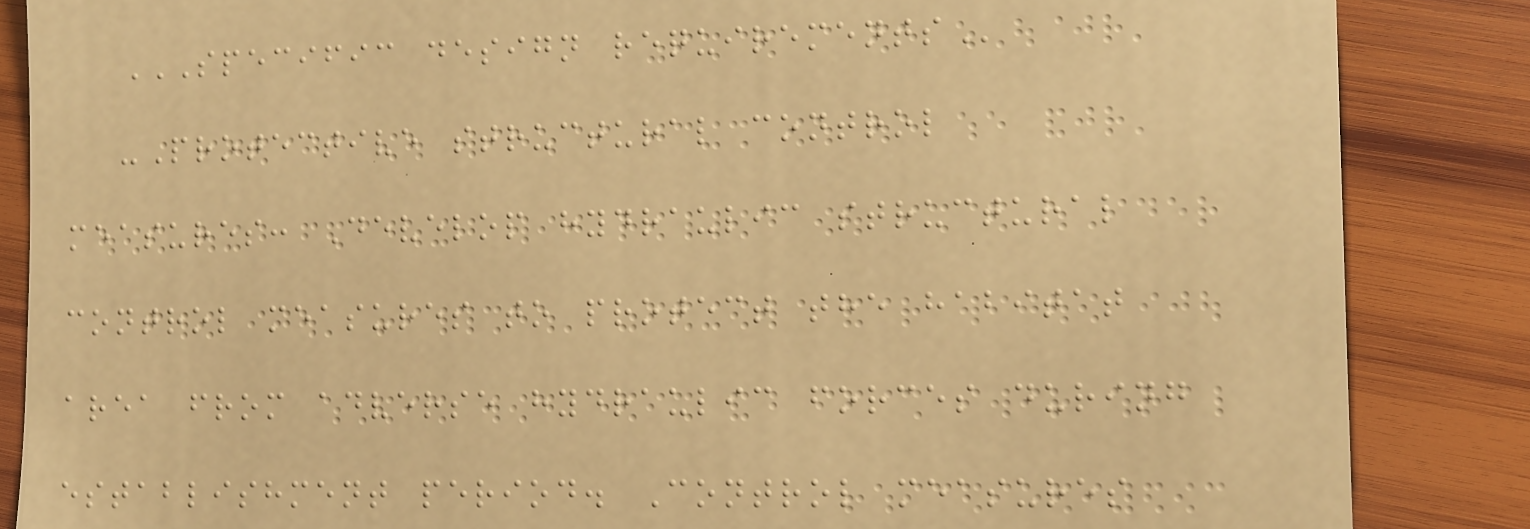SPECIFIC DESIGN REQUIREMENTS
-Protective structural control
measures: Develop hydraulic structural
control measures to protect the habitat
area from adverse hydraulic forces during
establishment period. Control measures
